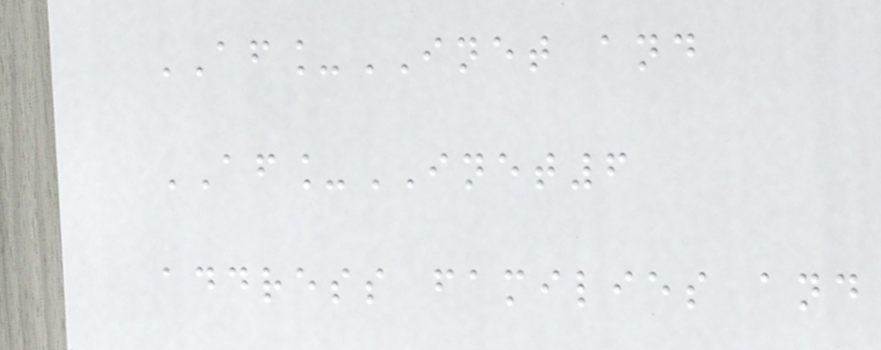AF_INET and
AF_INET6
address families and
